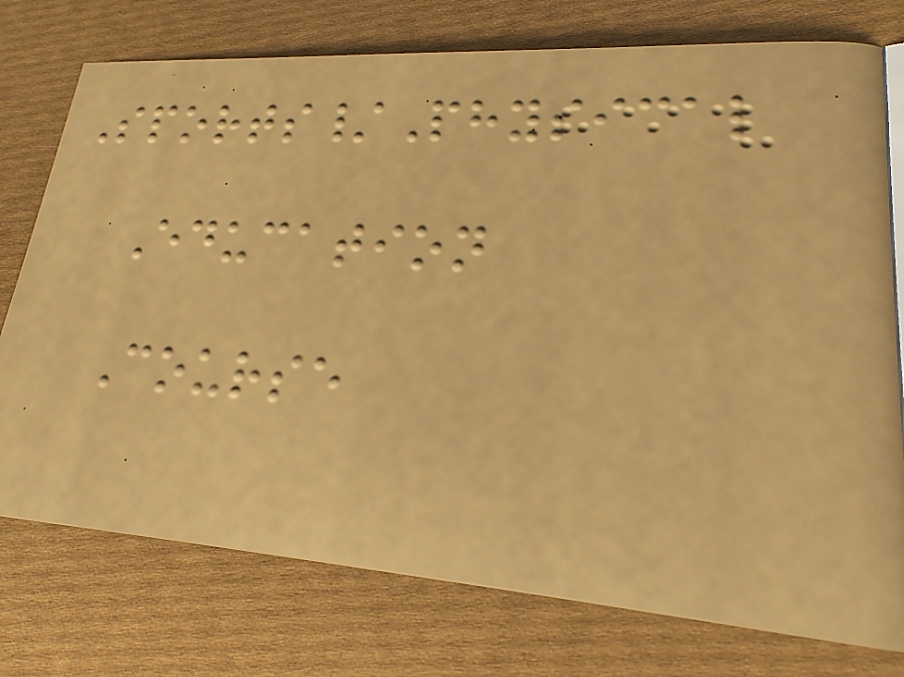Sports/Physical
Education
Course
